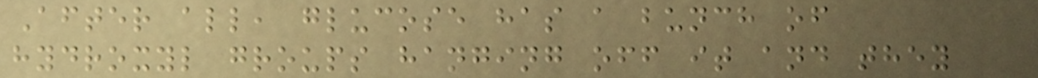After all, glucose has a bunch of
hydroxyl groups hanging off it and they
